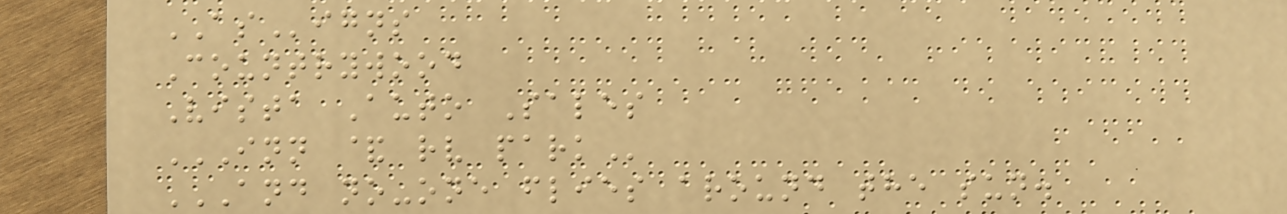ASigns
Countrywood
Vista Auto Sales
INN & RV PARK
AND NO-ONE FLIES AROUND THE SUN.
